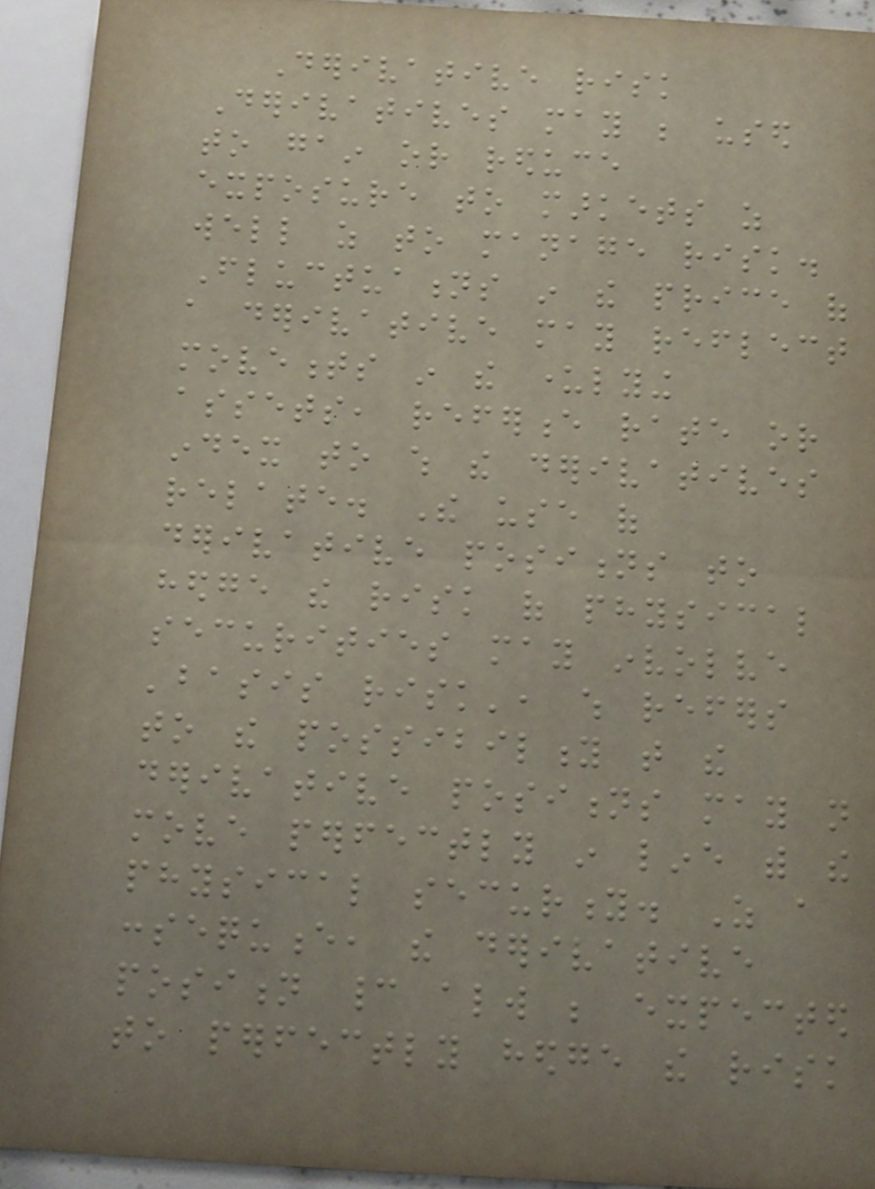Derivative risk
Derivatives may be used
to gain or reduce
exposure to markets as
well as to manage risk.
Fluctuations in the price of
a derivative may reflect
movements in the underlying
assets, reference rate or
index to which the derivatives
relate. The use of
derivative positions to
hedge the risk of physical
securities may involve
'basis risk', which refers
to the possibility that the
derivative positions may not
move perfectly in line with the
physical security. As a
consequence, the derivative
position cannot always be expected
to perfectly hedge the risk
